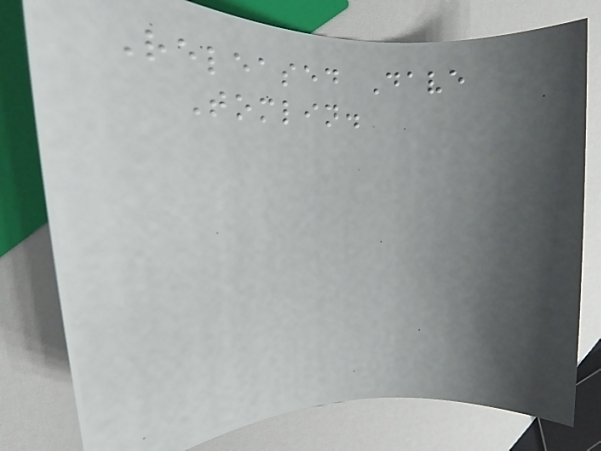Released Dave
Tomlin.
